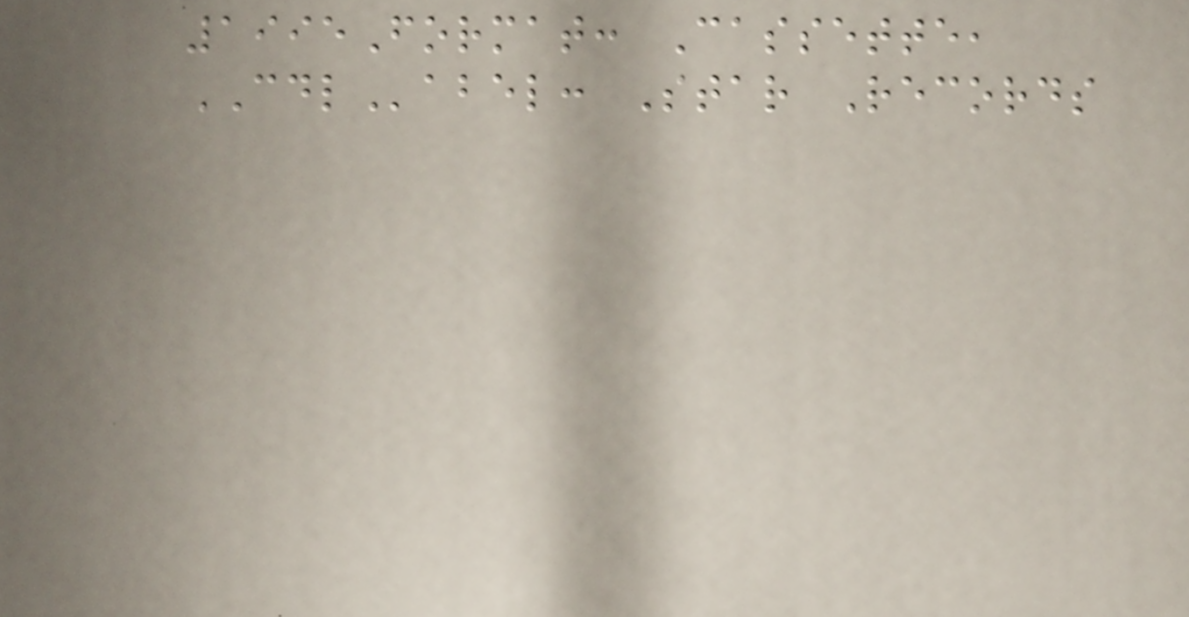1995Format: Cassette,
CDLabel: Star Records
